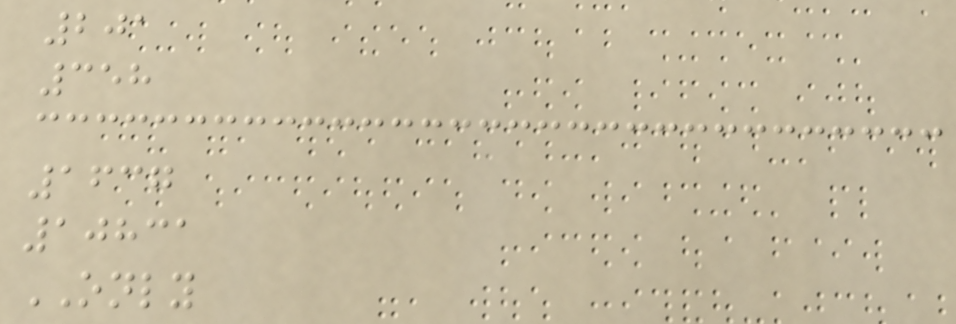201
358
1637
10831
ONLY
